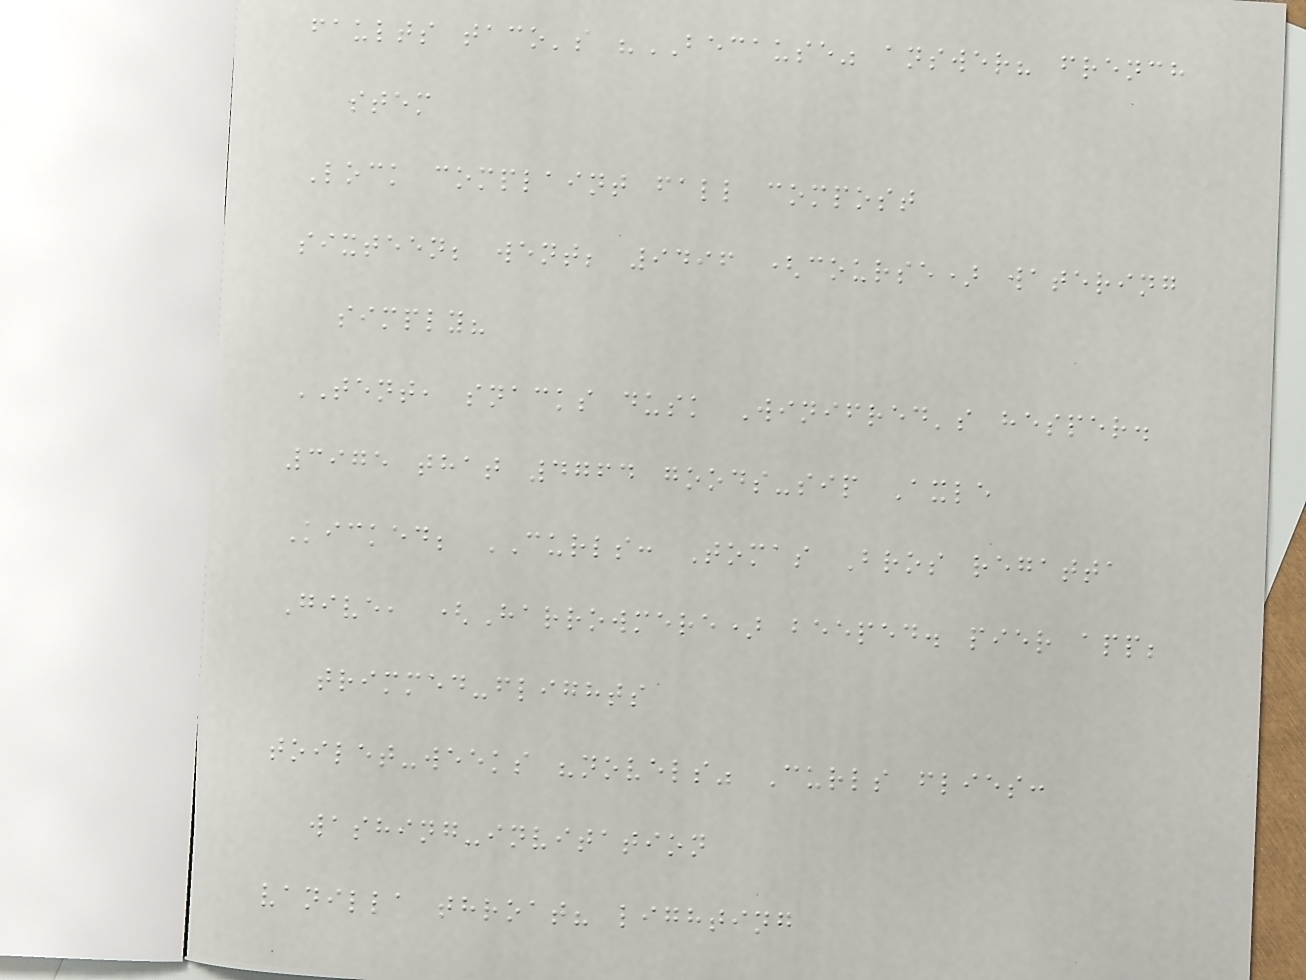faults taco's "BECAUSE" answer? french
stem
Lock complaint fall compost
sixteen; went; 9496 (course) watering
simply?
TENT, snacks dusk Winifred's hesper.
3975 that 4764 goods-sip Axle
Kicked; CURLS: Tomas Bros regatta
Give, (Harrowmere) beeped. pier app;
trimmed-flights
toilet-weeks "novels" Curls flies:
washing-invitation
vanilla throat? lighting
